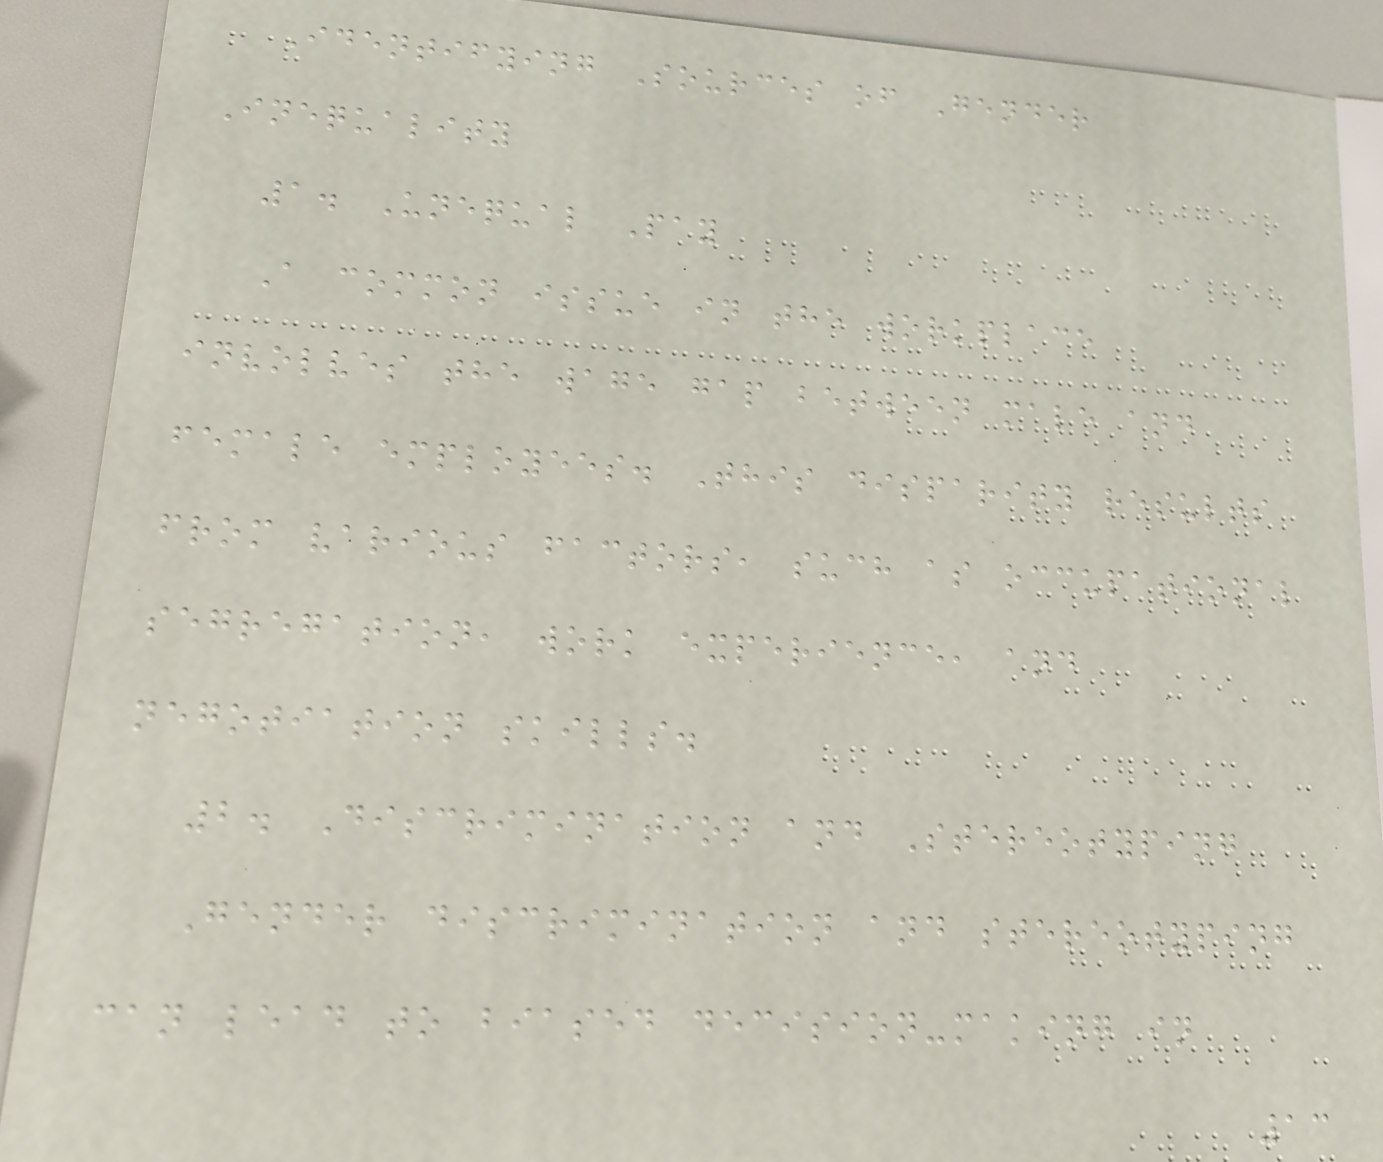Identifying Sources of Gender
Inequality
1. Unequal Pay
A common issue in the workplace
involves the wage gap between male and
female employees. This disparity results
from various factors, such as occupational
segregation, work experience, and
negotiation skills.
2. Discrimination and Stereotyping
Gender discrimination and stereotyping
can lead to biased decision-making in
13
